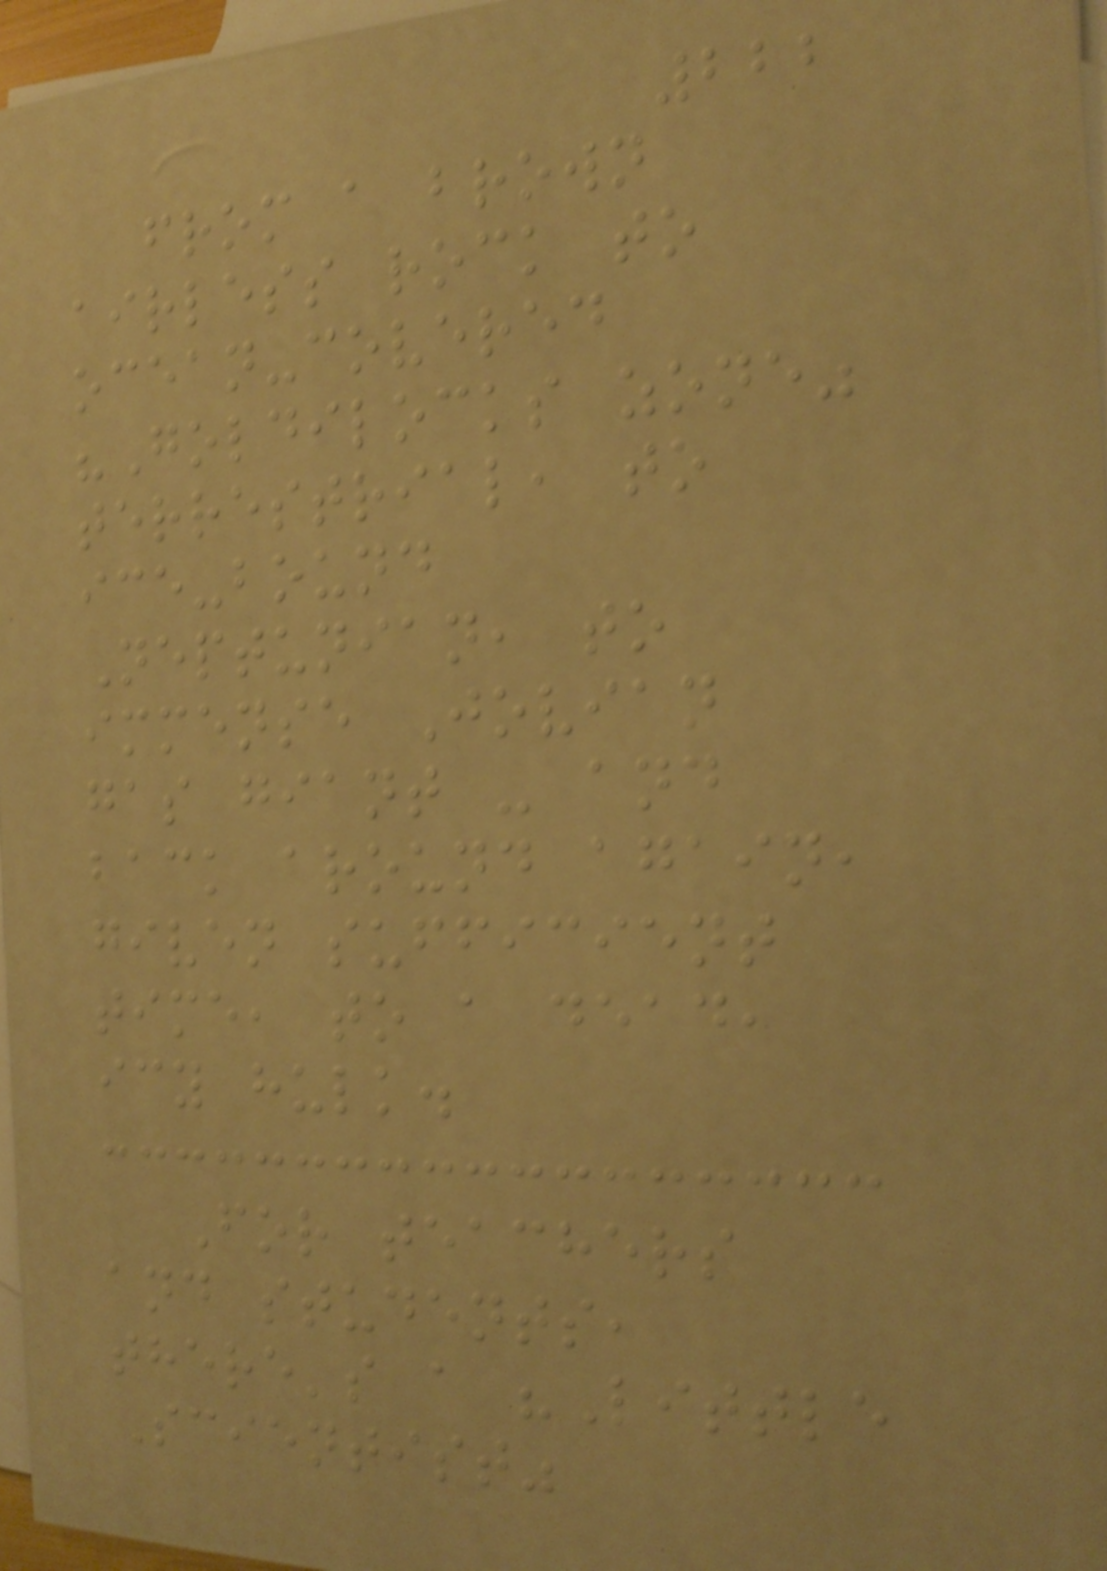222
from a brown
airless rock to
ocean-covered
"Goldilocks zone"
terrestrial, to
ice-bound
Neptunian, to
immense Jovian
gas giant - and
back around again,
given sufficient
time, to a dead,
icy hulk.
For teachers
and students,
there's a "Little
Scientist"
